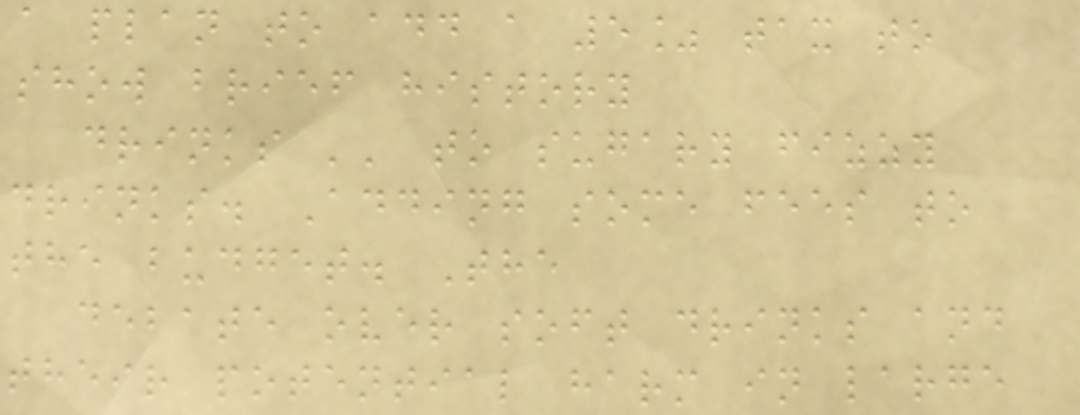a plan to add a 5% tax to
show brief history
drinks '' to sugary fizzy
drinks. Adding some fees to
the budget. The
debate over soft drinks and
their potential harm in large
